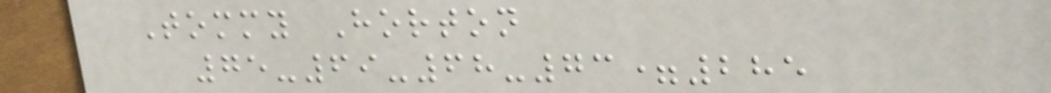Tommy Horton
75-69-68-73=285
